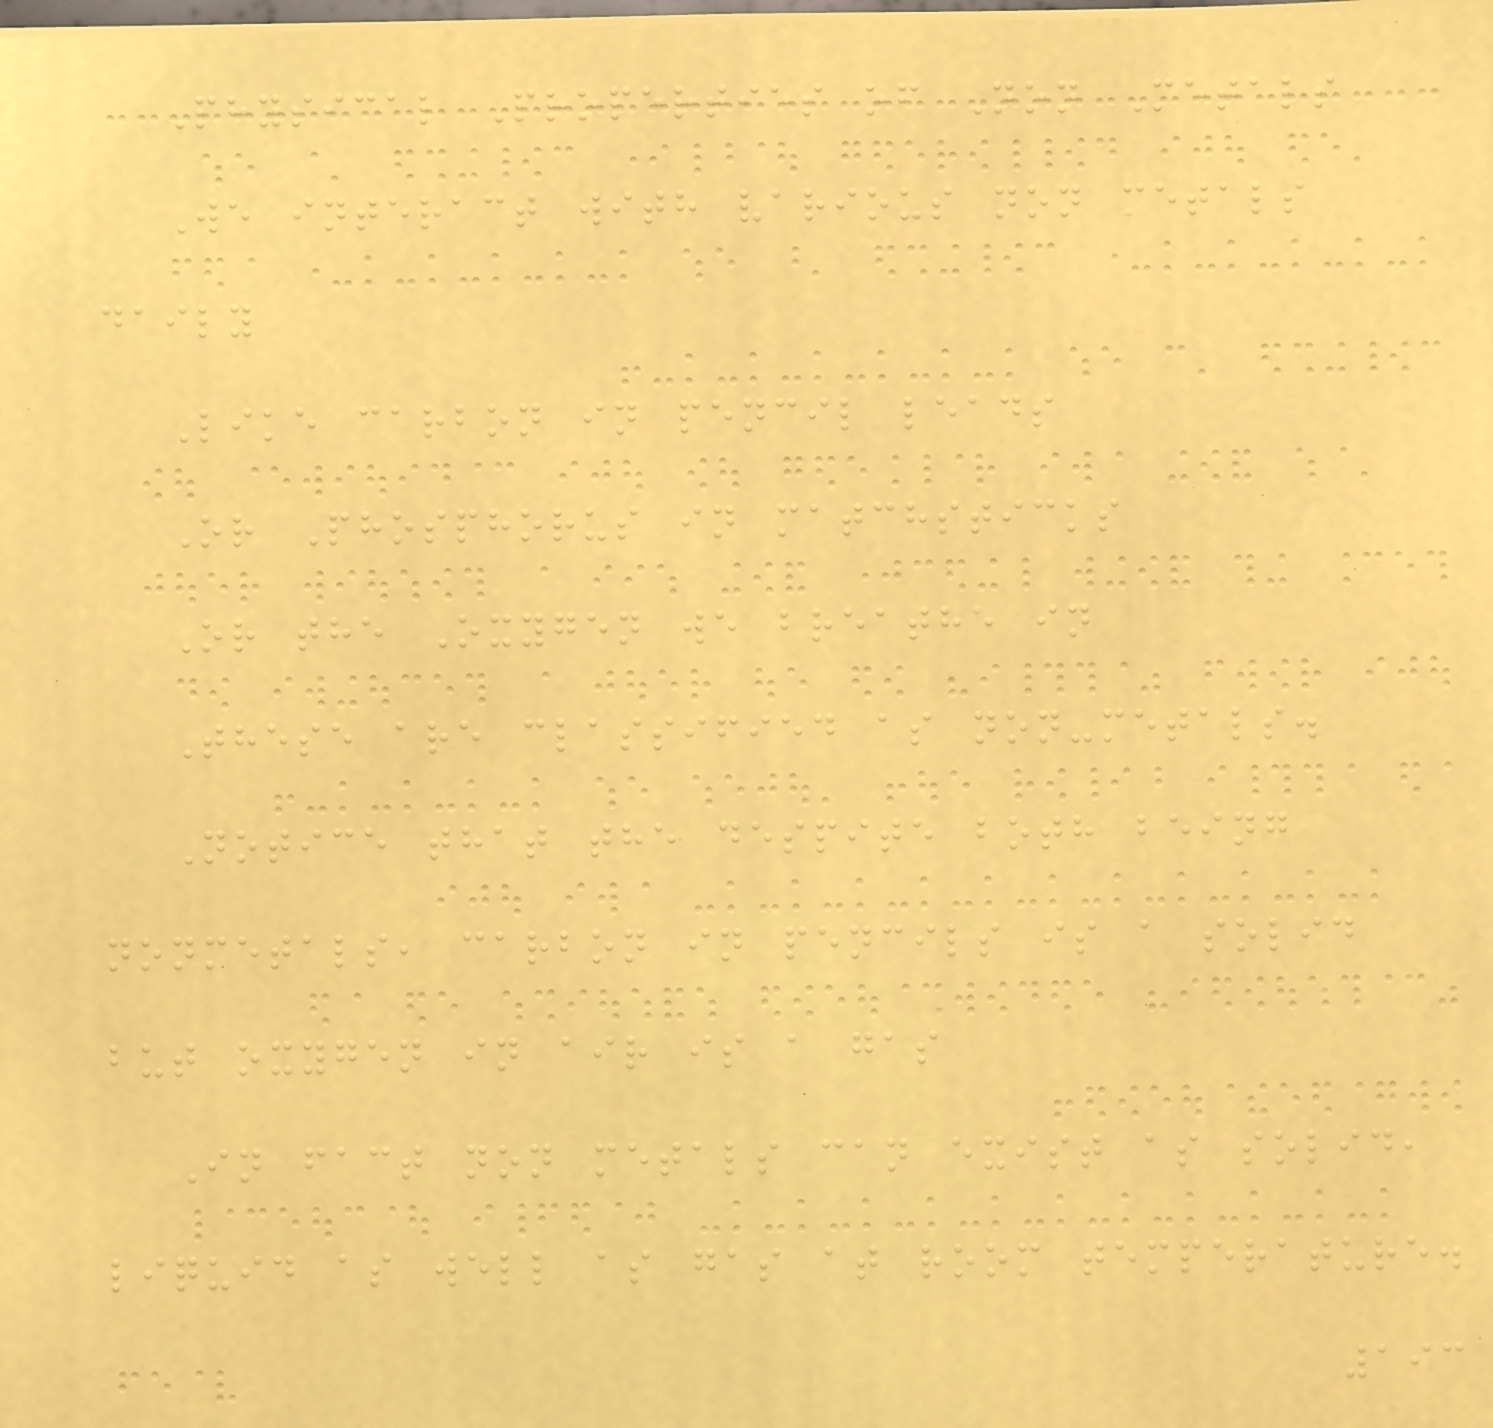Physical Properties of Non Metals
We interact with various non metals
daily
Like carbon in pencil leads
Or Phosphorus in matchsticks
Or the Oxygen we breathe in
These are classified as non-metals.
Notice that the despite both being
nonmetals, carbon in pencils is a solid
but oxygen in air is a gas
In fact non metals can exist as solid,
liquid as well as gas at room temperature.
193
